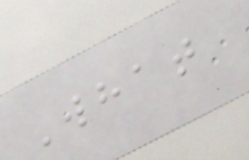What
